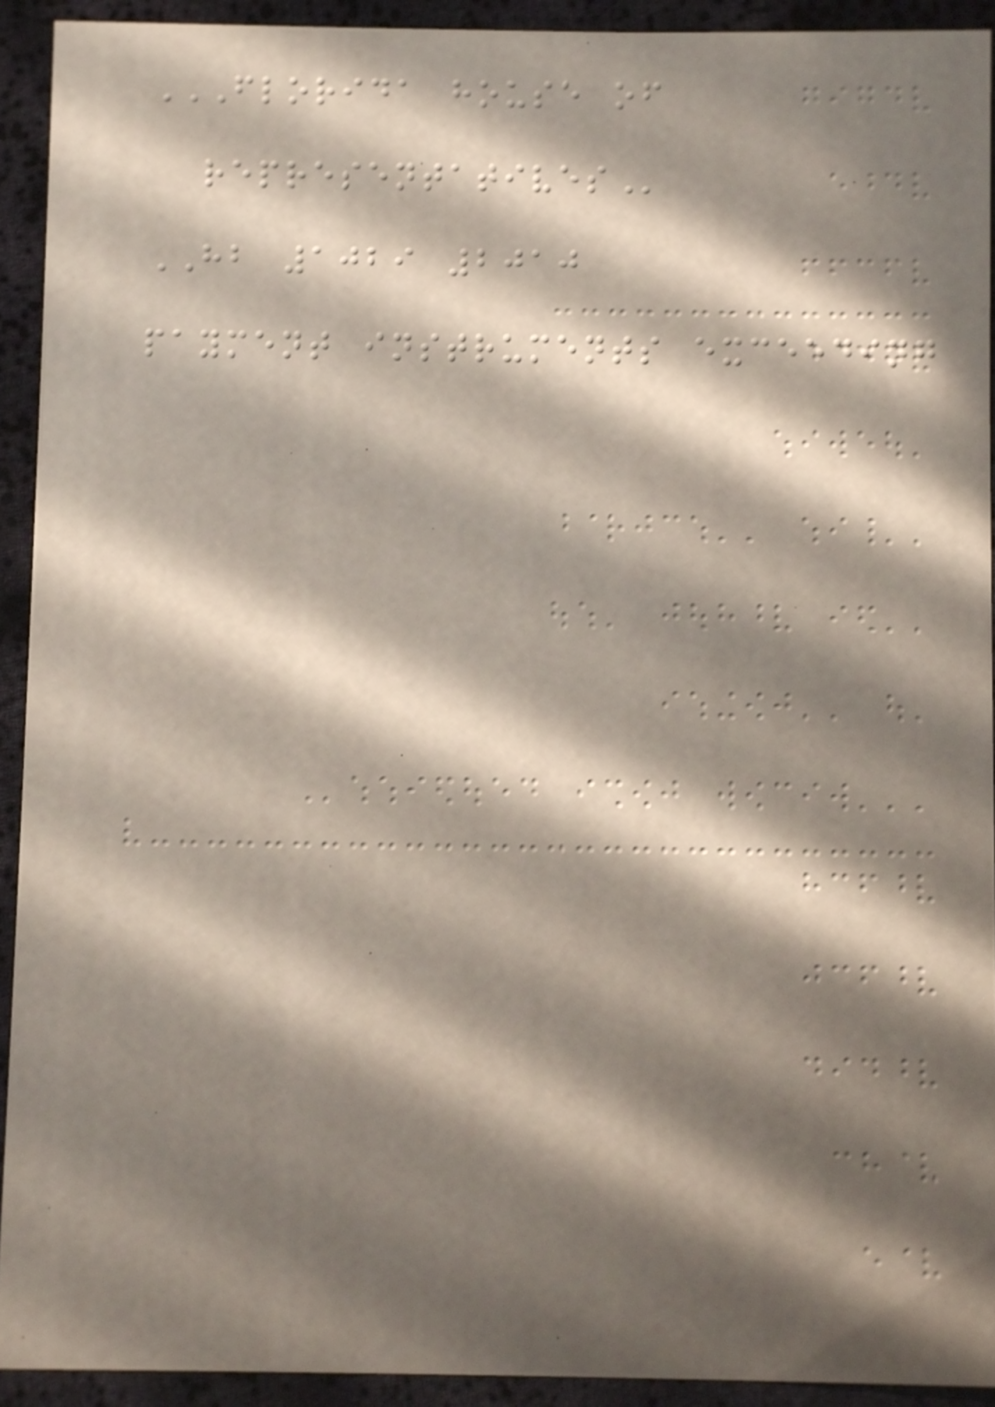FLORIDA HOUSE OF
REPRESENTATIVES
HB 1029 2010
payment instruments exceeding
